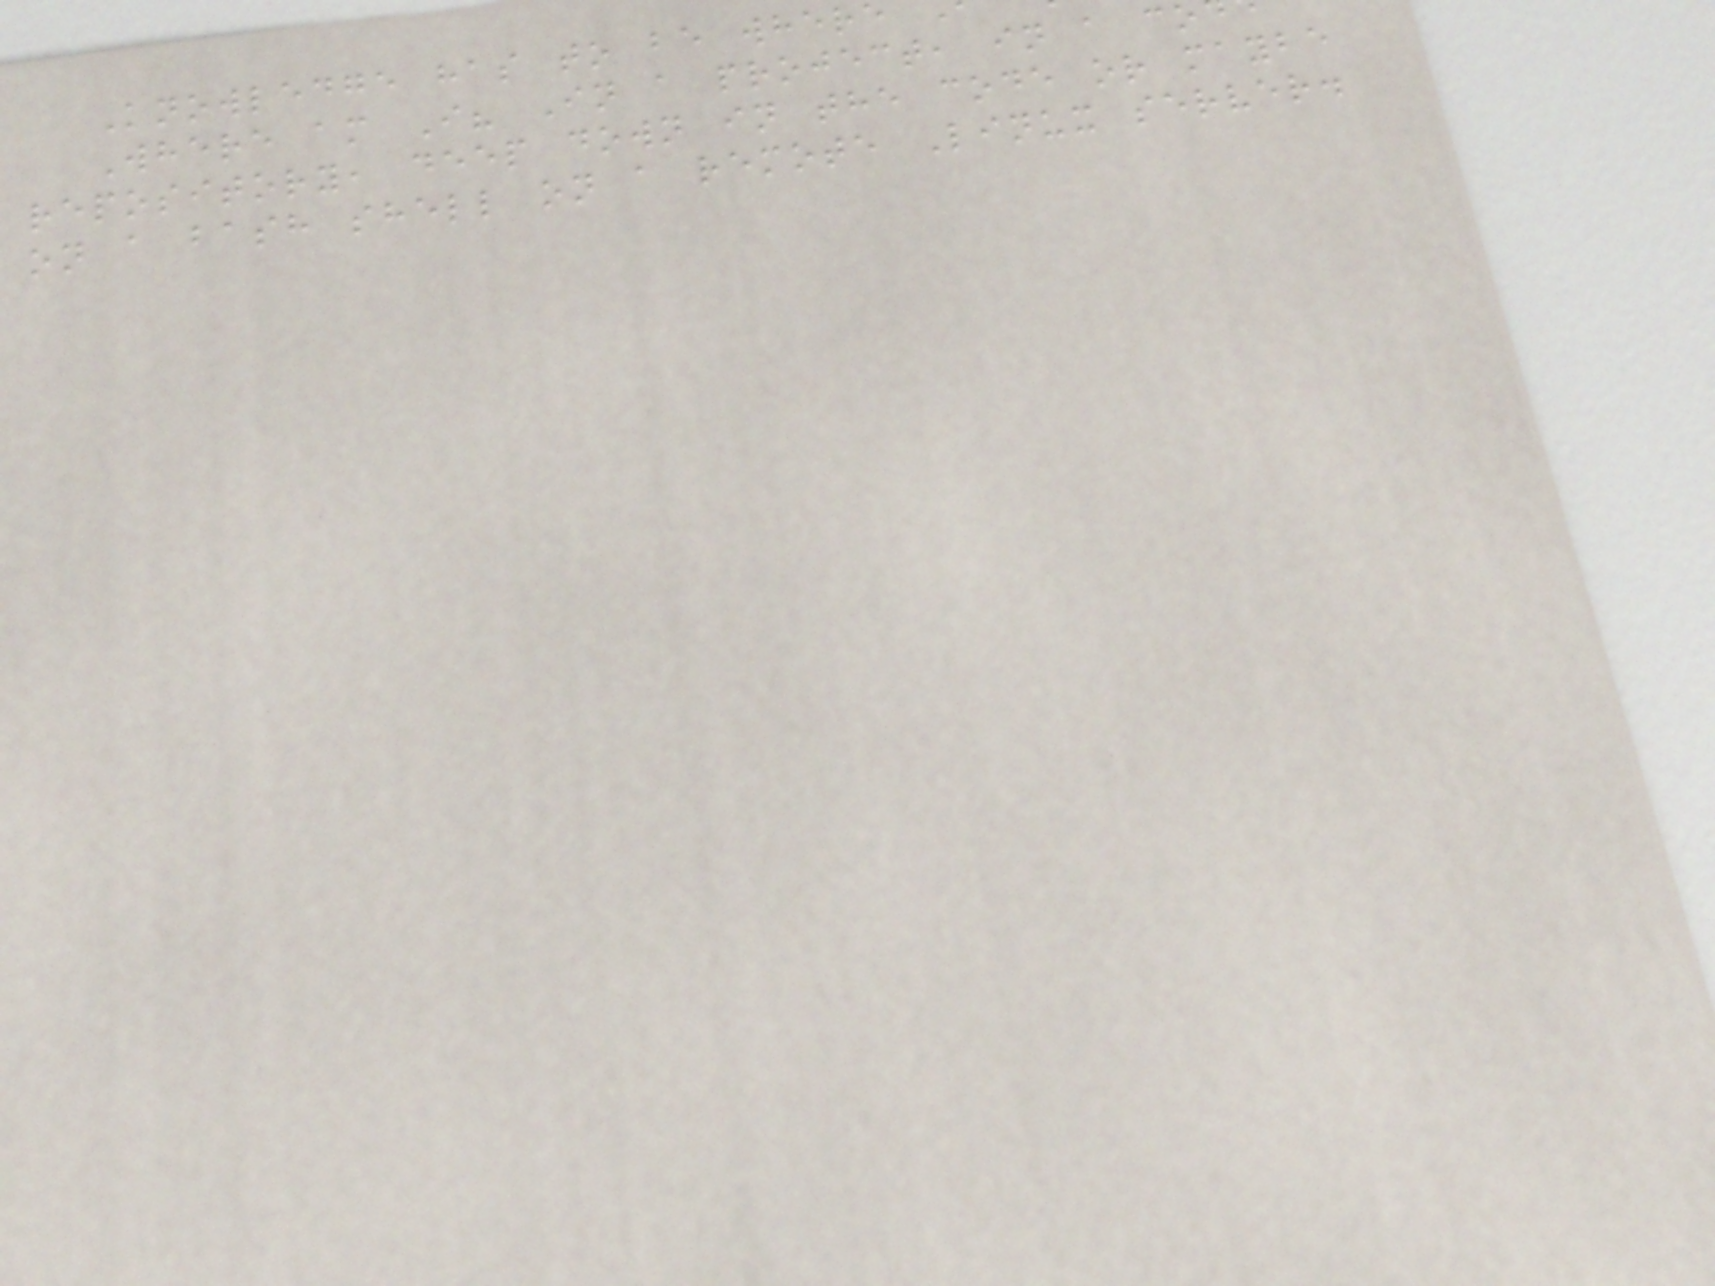Knowledge has to be where
Where am I? In a project, in a co
repository, deep down in the code or maybe
on a bash shell on a remote Linux server.
